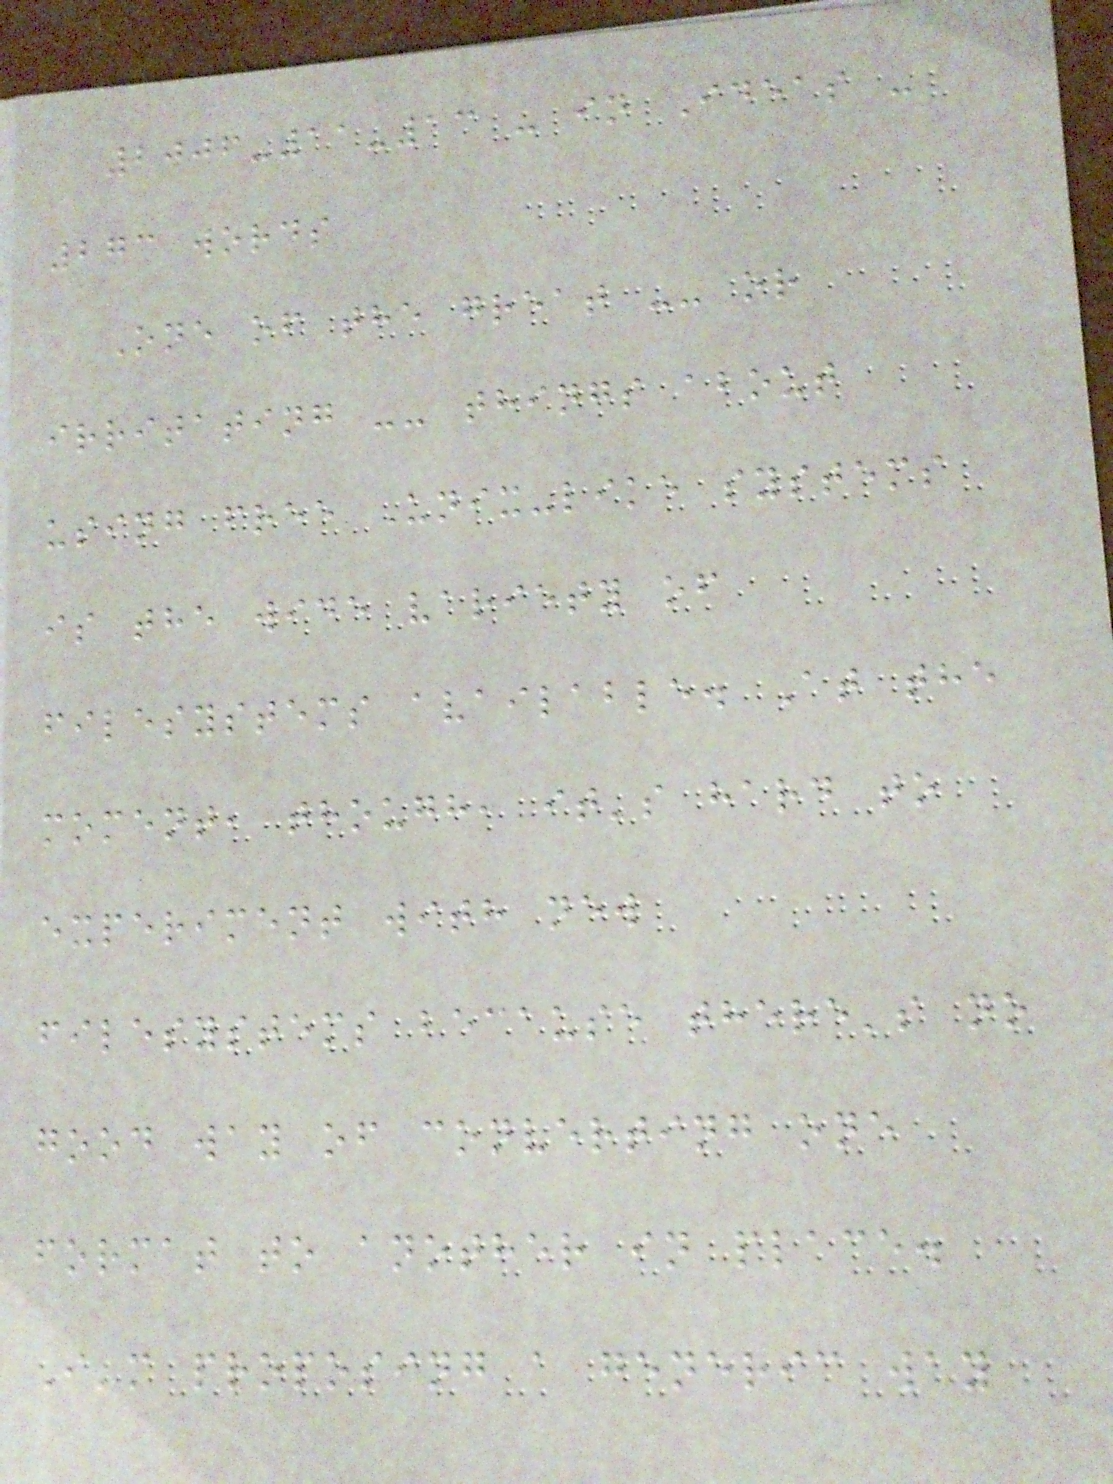2006-11-13 - in Ideas -
273 words
One of the great -- or
irritating -- things about
using free Unix-like systems
is the wide variety of
filesystems available. At the
moment, though, it's hard to
experiment with new
filesystems because there's no
good way of converting one
format to another in place.
I'm proposing a generic way
